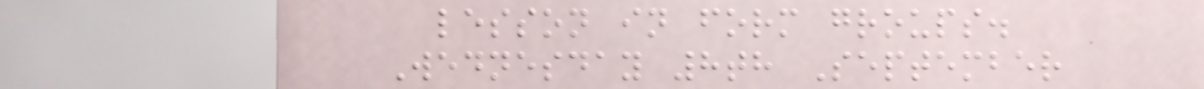lesson in form groups.
Wednesday 8th September
